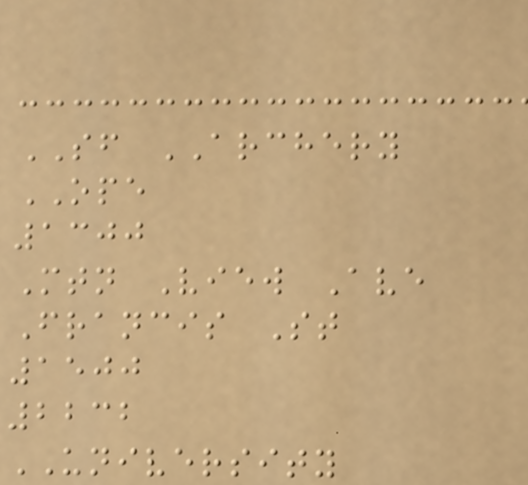SF ARCHERY
OPE
1300
Mtn View Ave
Francis St
1500
2232
UNIVERSITY
